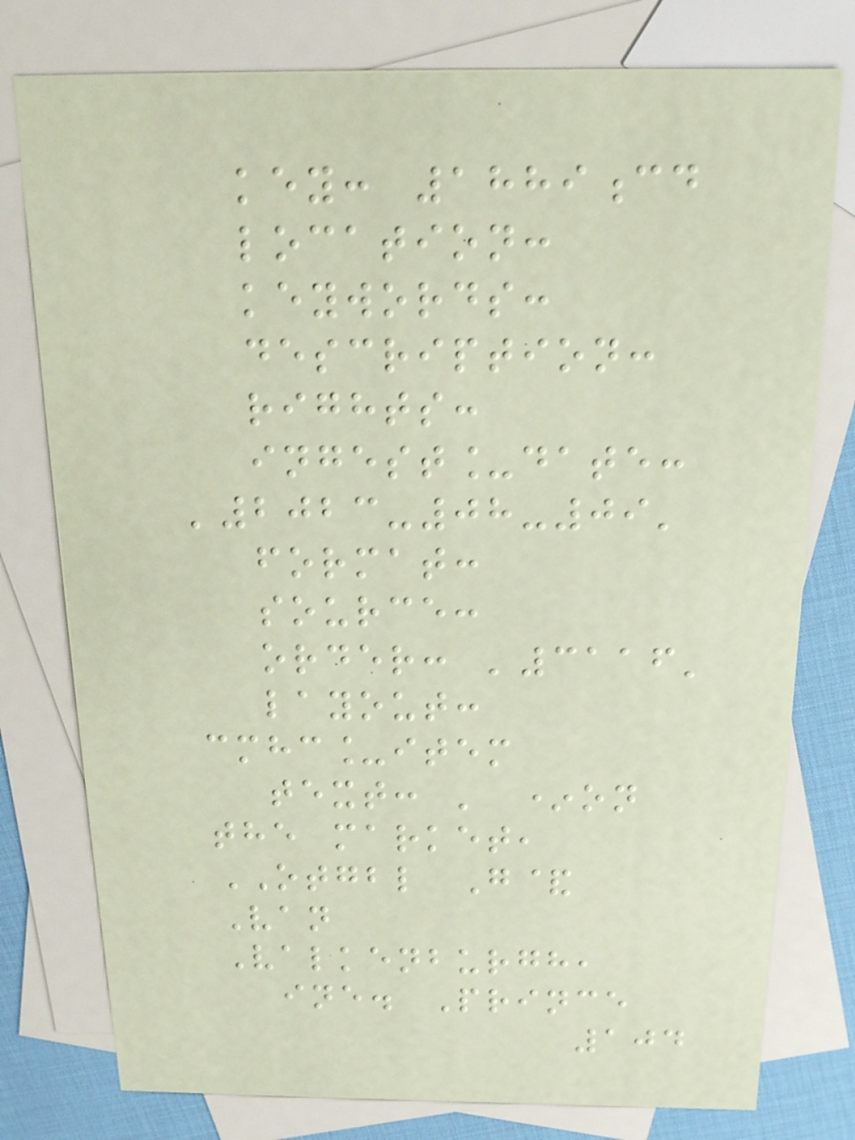key: 1889cd
location:
keywords:
description:
rights:
ingest_date:
'2023-08-09'
format:
source:
order: '3116'
layout:
cmhc_item
text: ' *on
the market,
OTGBL G&
Van
Valkenburgh,
ine. Prince
104
